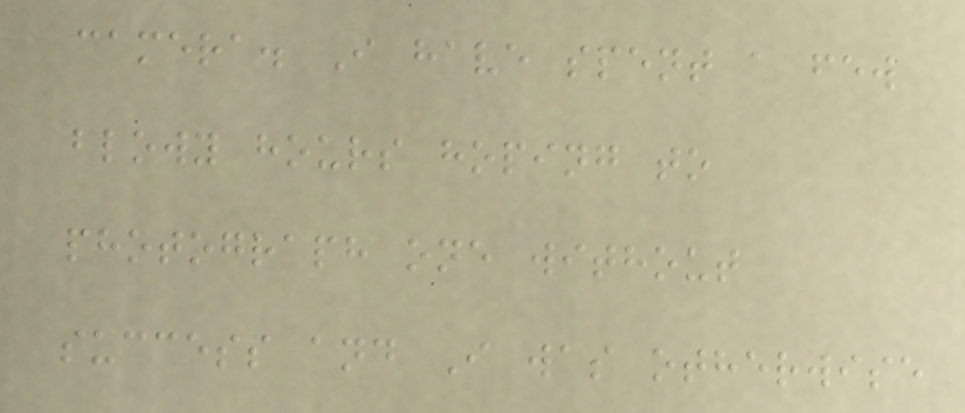camera. I have spent a few
blowy hours hoping to
photograph one without
success and I was otherwise
